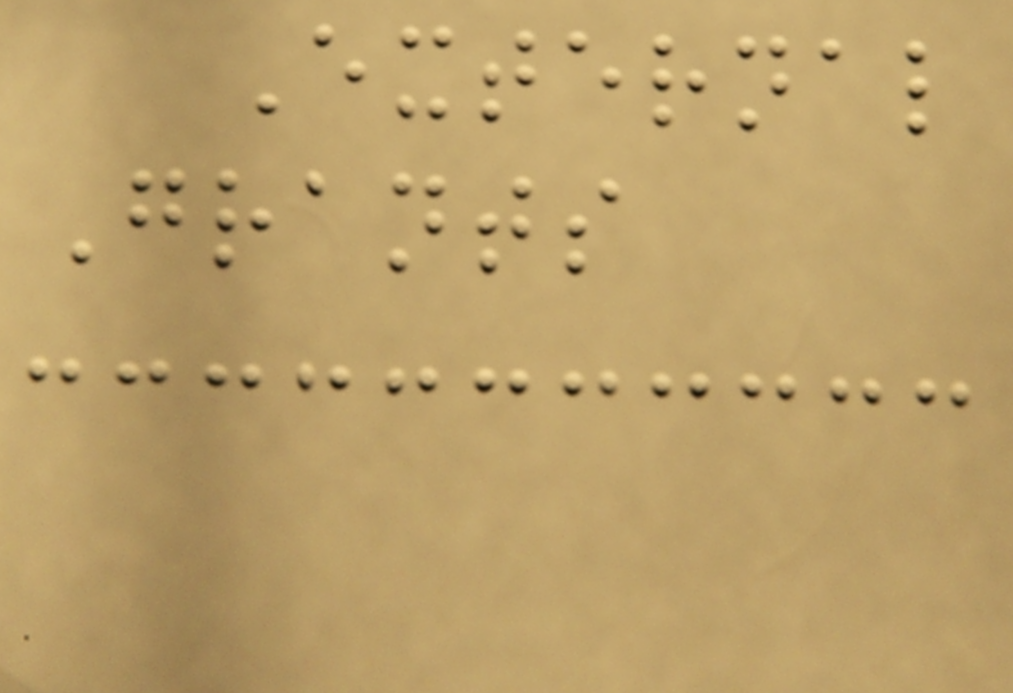External
Grants
